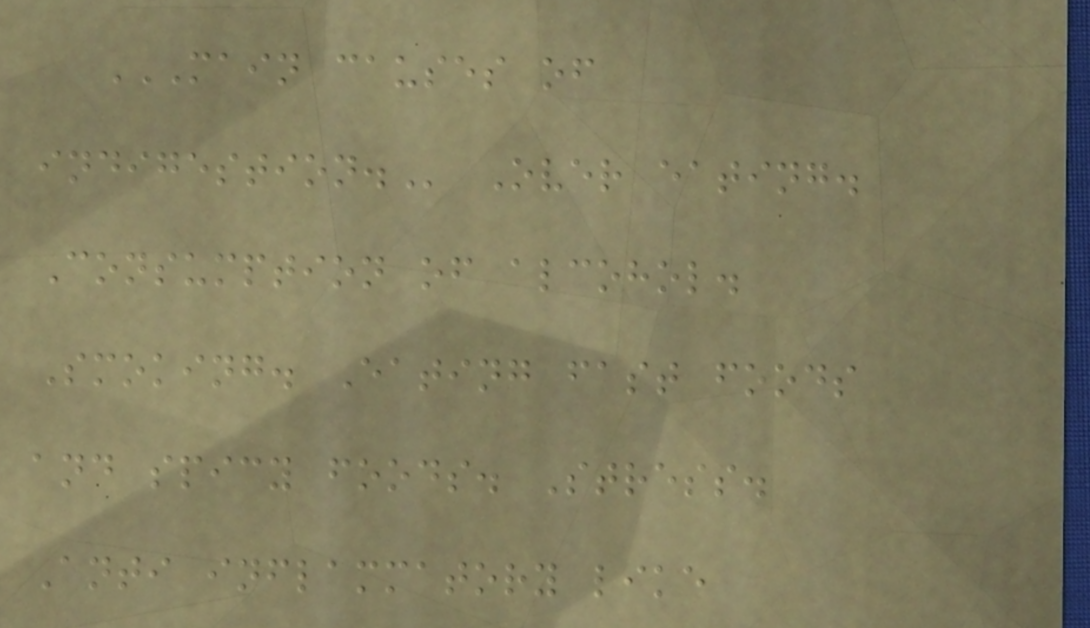MAIN CAUSES OF
INDIGESTION. Over eating.
Consumption of alcohol.
Smoking. Eating fast foods
and spicy foods. Stress.
Anti inflammatory like
